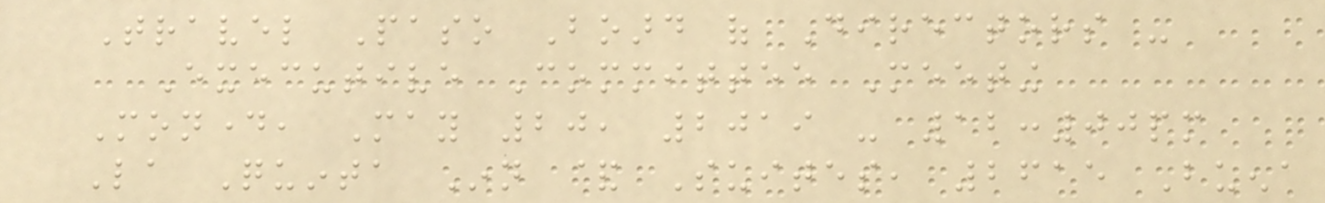Travel Paso Board of Directors -
Executive Committee Meeting
Monday, May 20, 2019 - 12:00pm
La Quinta Inn & Suites, 2615 Buena
